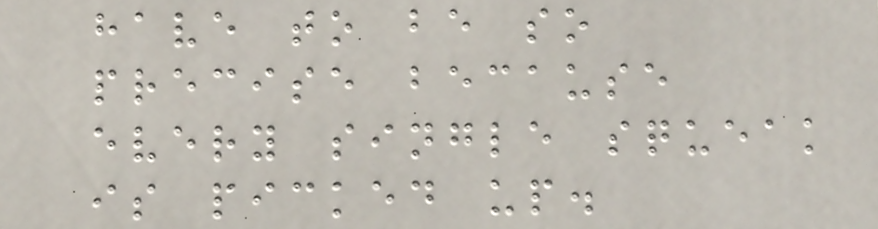have to be so
precise because
every single squeak
is picked up.
